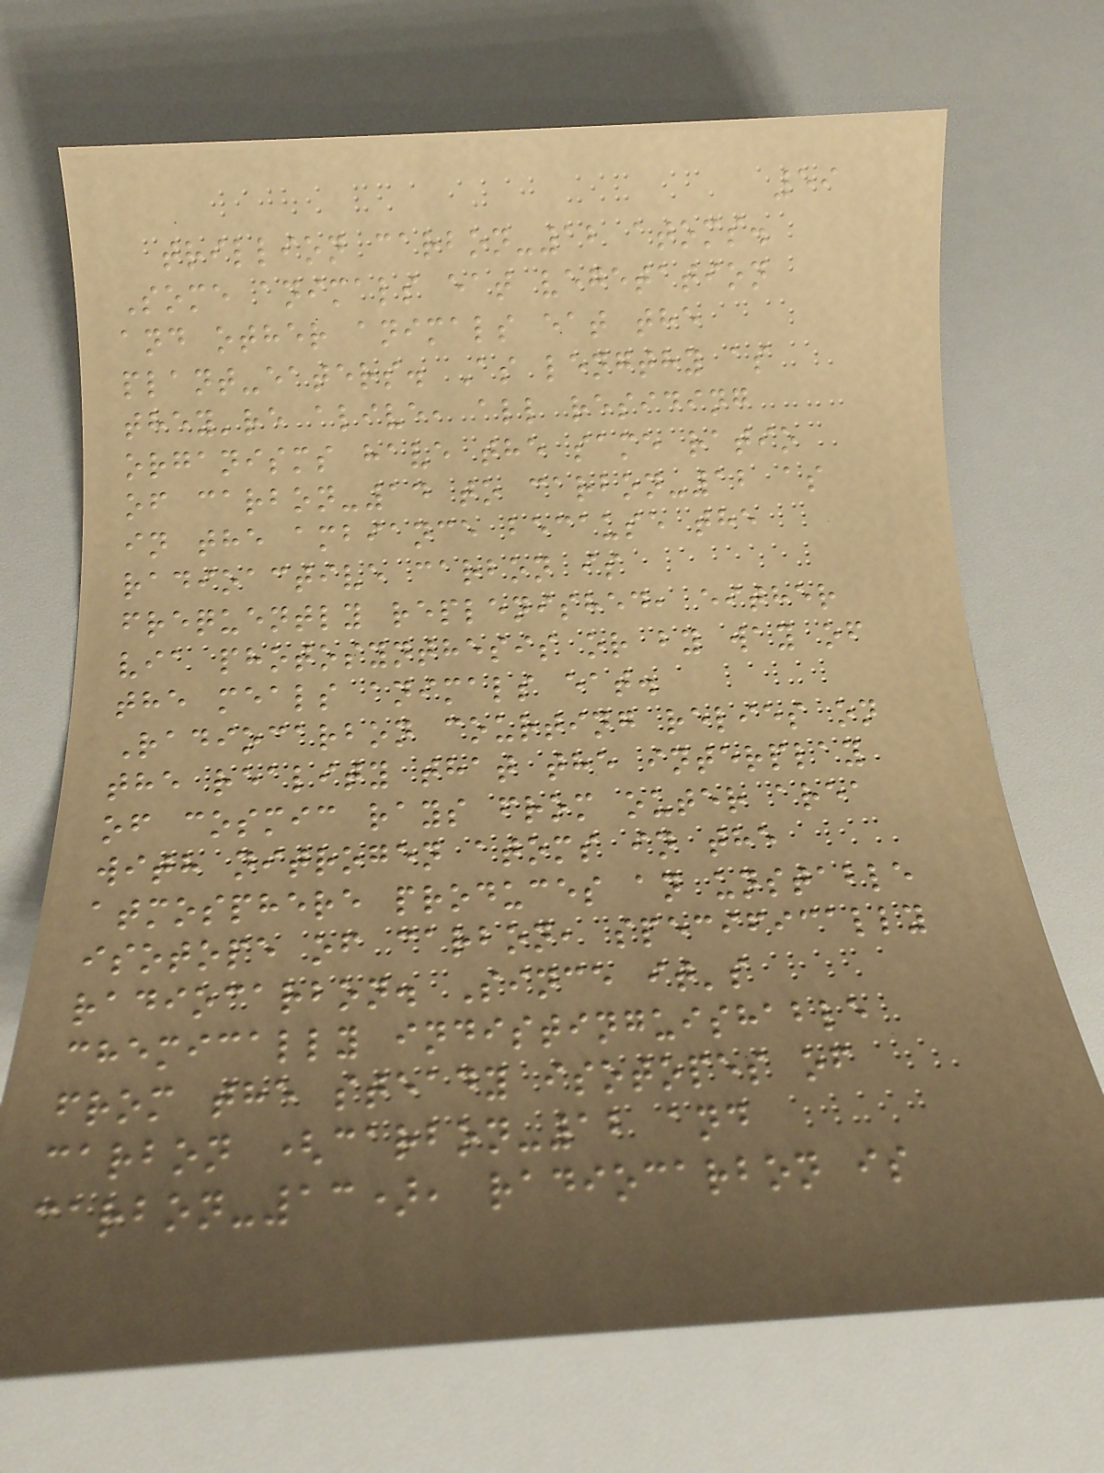59
trillion carbon-12 atoms.
Some animals eat vegetation
and other animals eat the
plant-eaters. As lengthy as
they're alive, all residing
organisms have the same ratio
of carbon-14 to carbon-12 as
in the ambiance because the
radioactive carbon is
frequently replenished, either
via photosynthesis or by way of
the meals animals eat.
Radiocarbon courting relies on
the reality that the interplay
of cosmic rays from outer area
with nitrogen atoms in the
atmosphere produces an unstable
isotope of carbon, specifically
radiocarbon. Since it's
chemically indistinguishable
from the steady isotopes of
carbon (carbon-12 and
carbon-13), radiocarbon is
